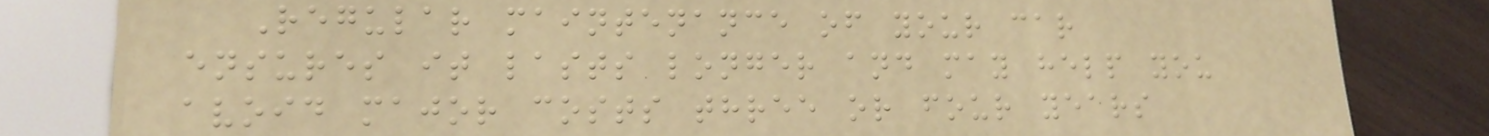Regular maintenance of your car
ensures it lasts longer and may help you
avoid major costs three or four years
